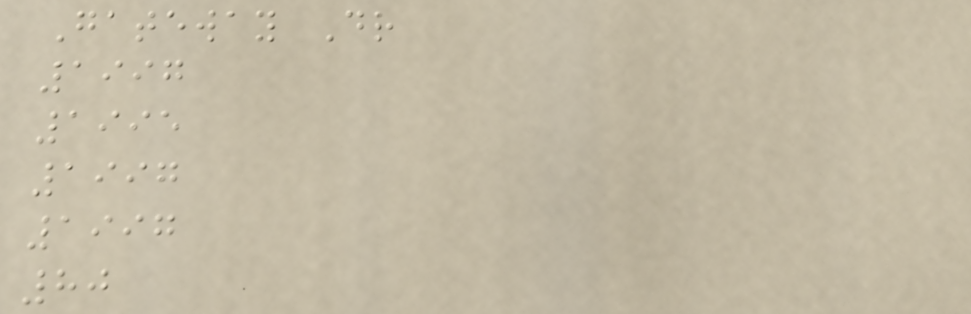Gateway Dr
1997
1995
1997
1997
80
